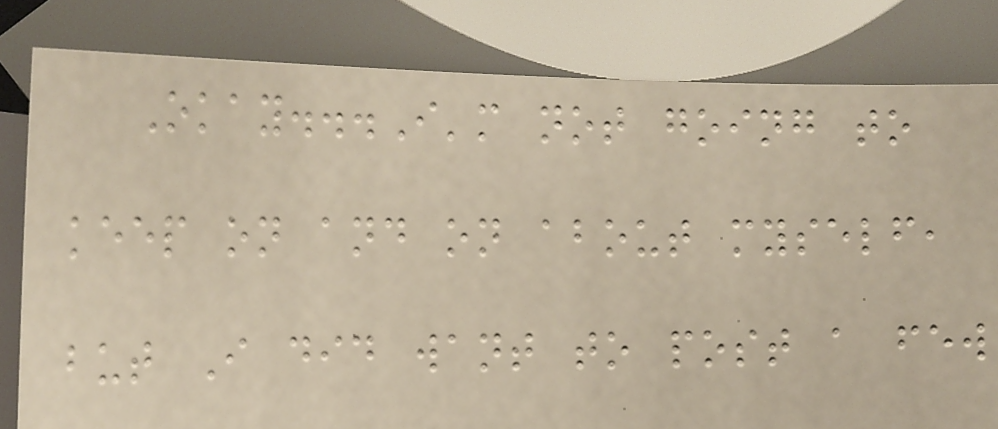Okay...I'm not going to
keep on and on about myself,
but I did want to post a few
